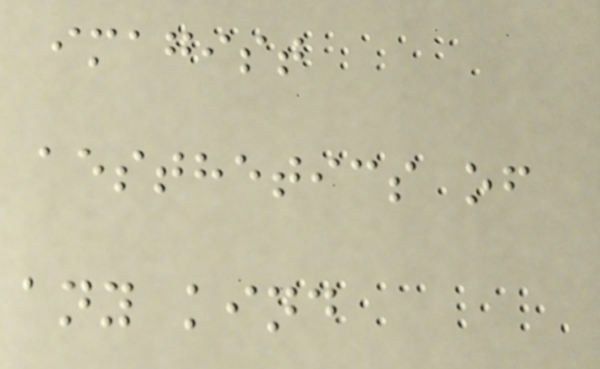imagist
aesthetics of
any kind
